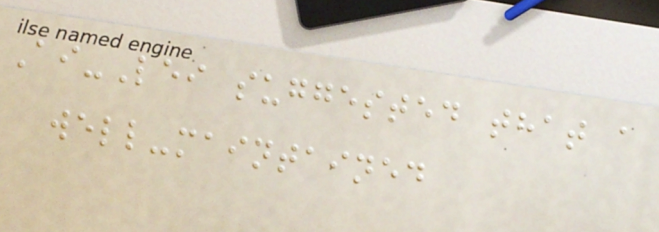Ai-Lei suggested that a
well-maintained
